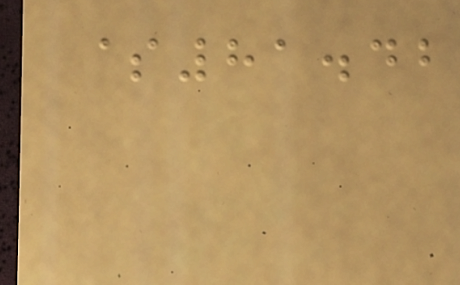$81.42
